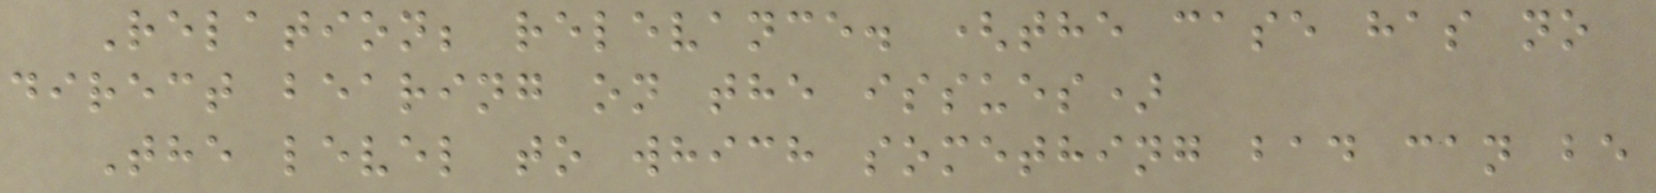Relation; relevance. (the case has no
direct bearing on the issues)
The level to which something bad can be
